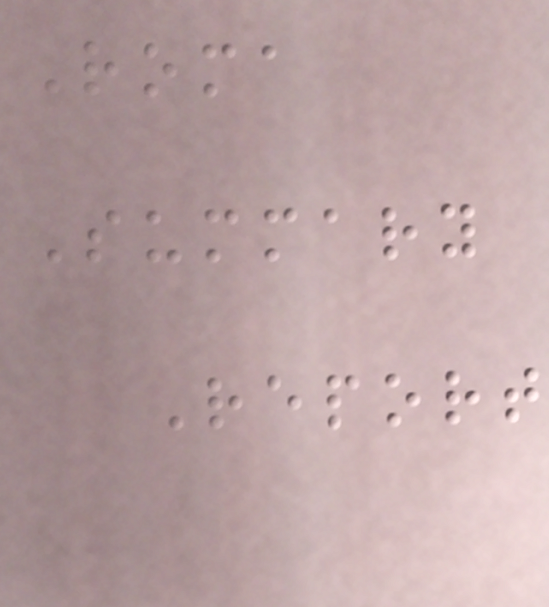Roma
Summary
Report
